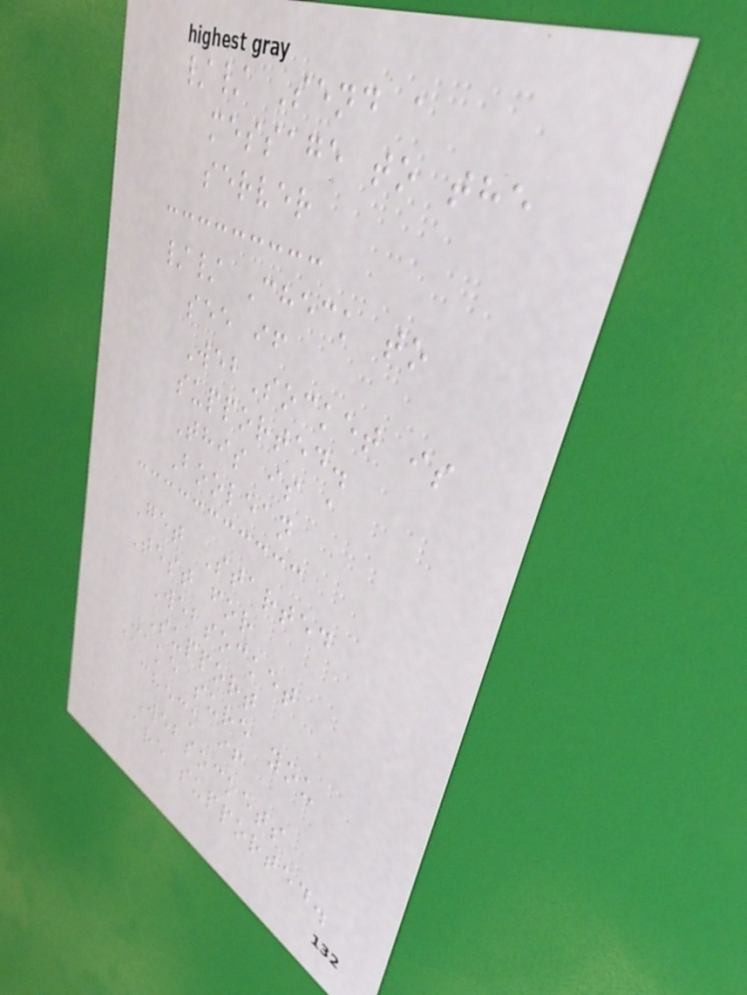// Send a
message to the
server
// Check to
see if
WebSocket is
supported.
This is a
Boolean
Get Started
Test for
Websocket
Support
Make sure you
check if
Websockets
are supported.
